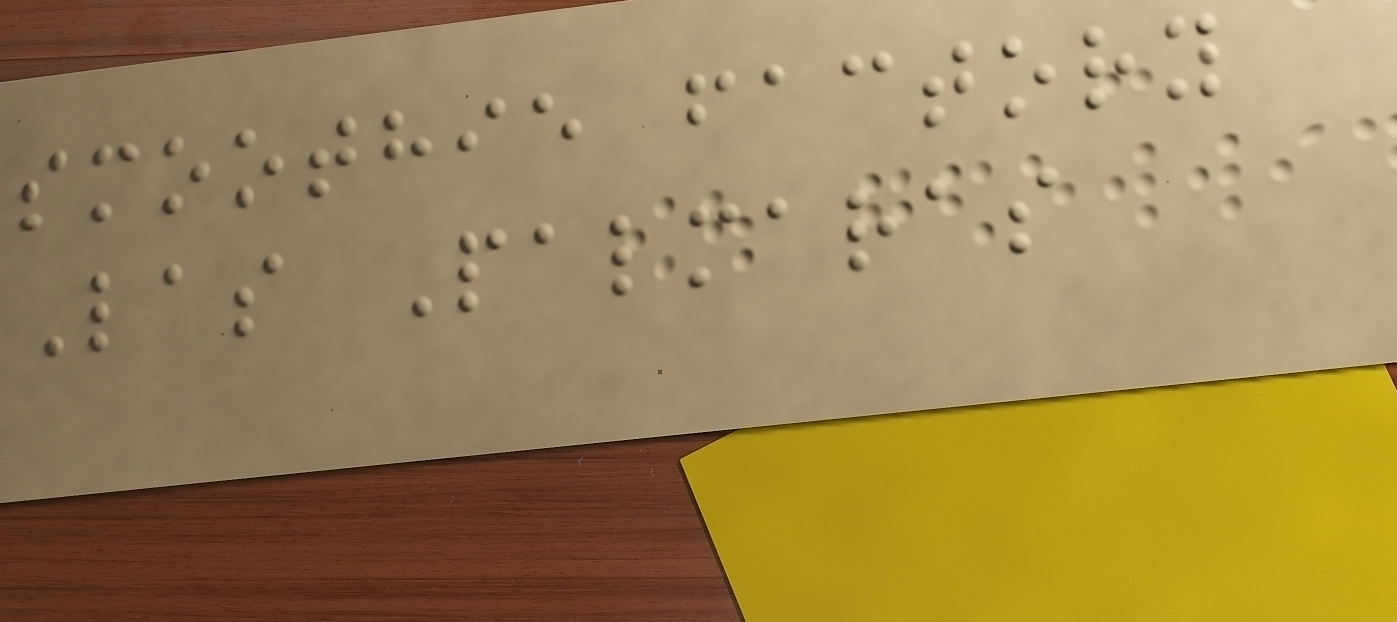smoothie factory
Las Palmaras
